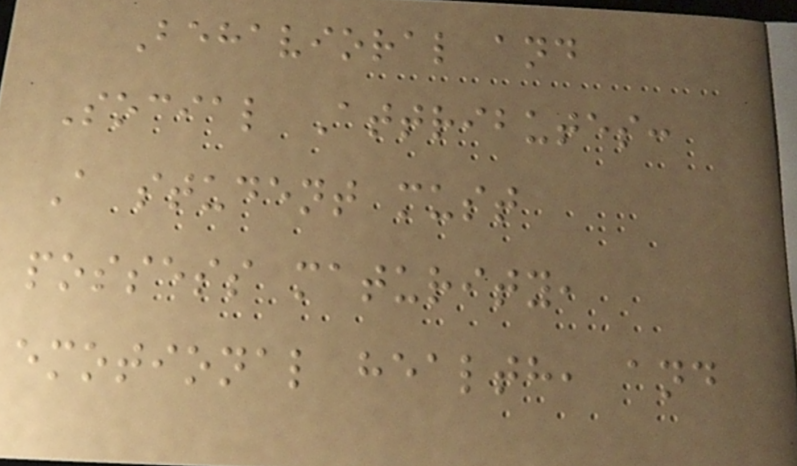Behavioral and
Social Attributes:
A student must
possess maturity,
emotional health, and
